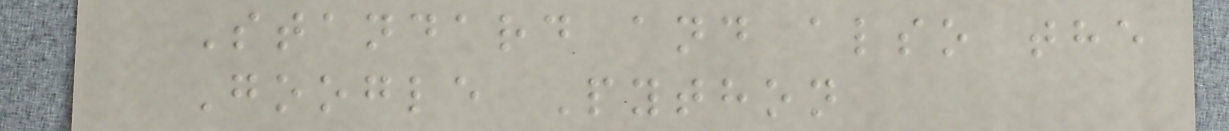Standard and also the
Google Python
